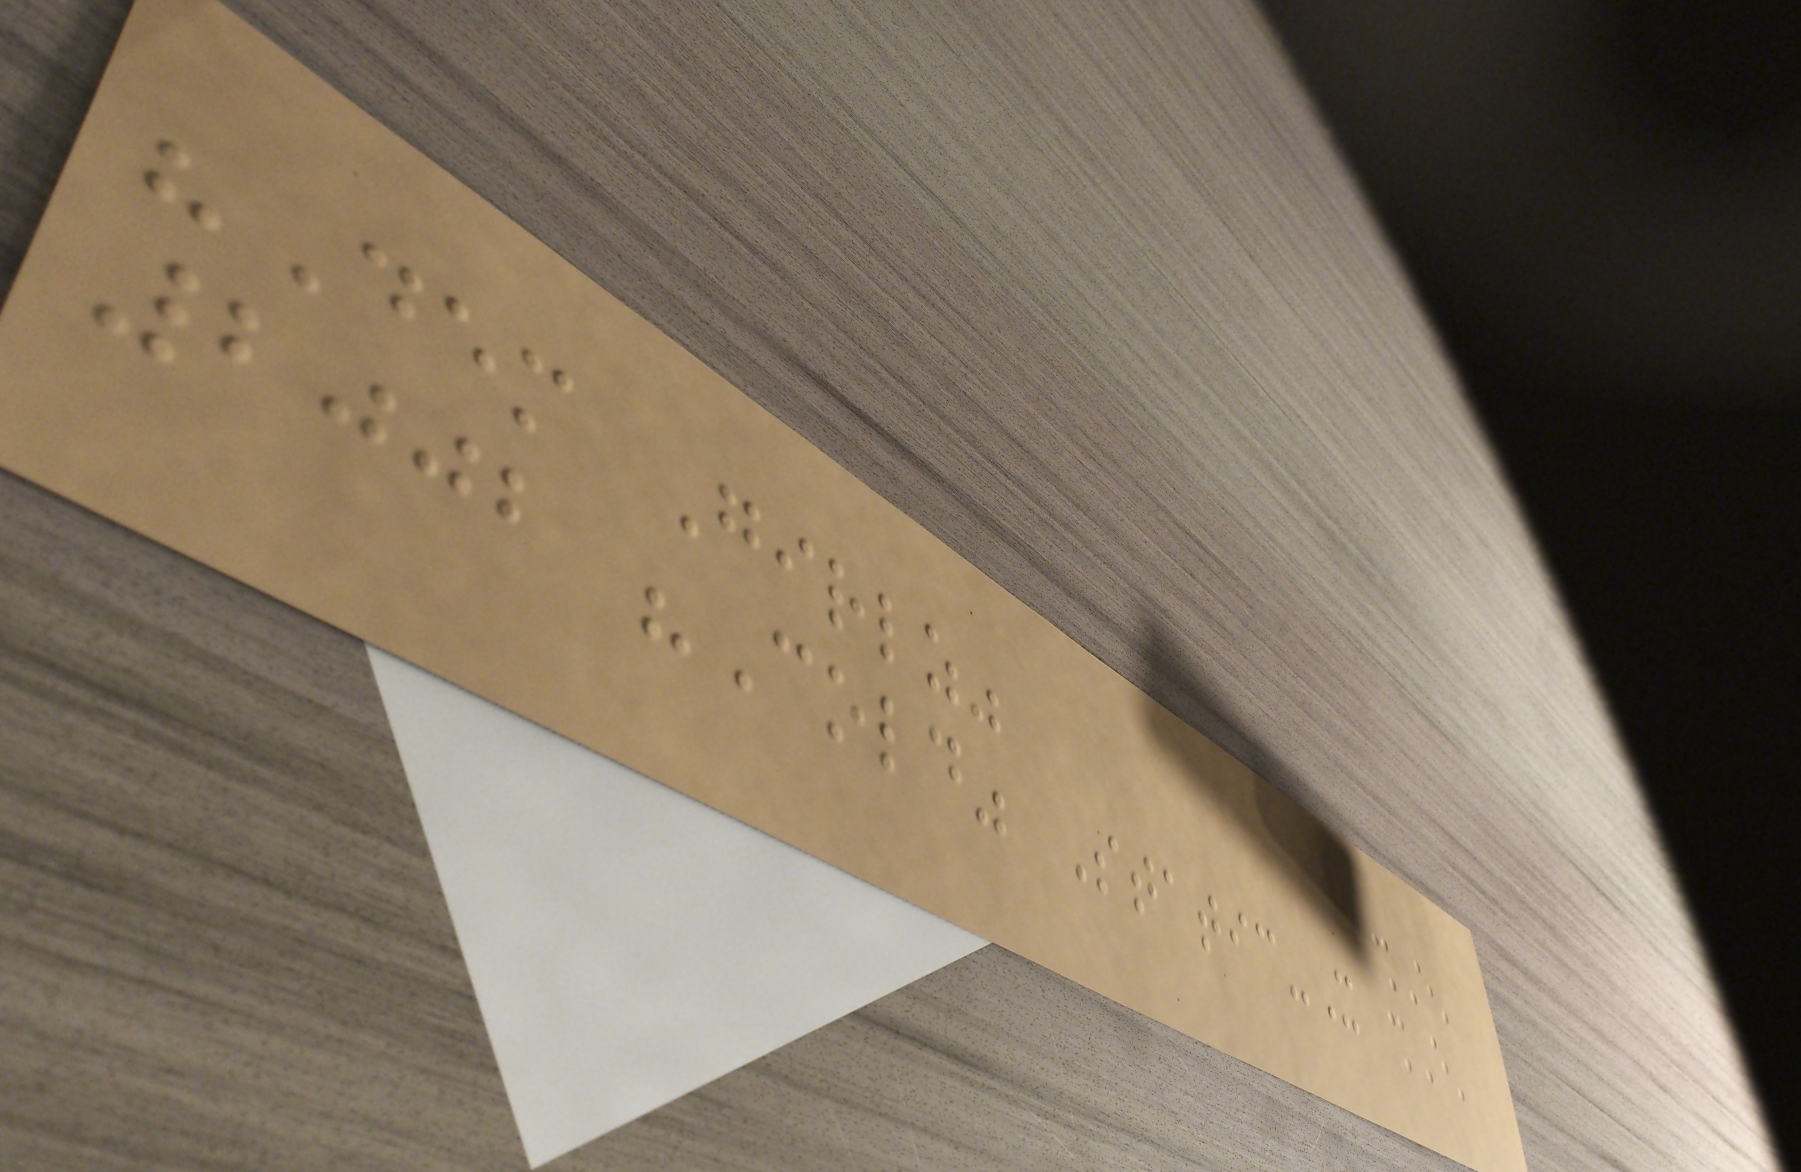"Dem Girlz"
2002 "Cold" Static-X
